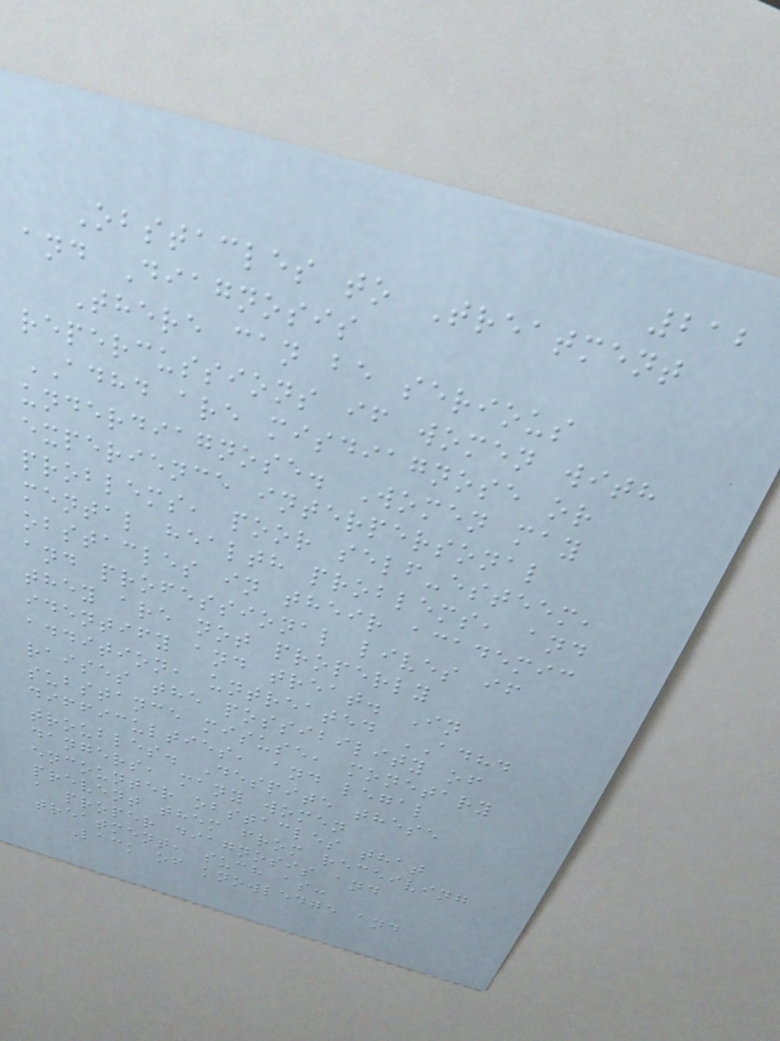212
Obstacles to Treatment
and Diagnosis
There can be serious
repercussions if women with
ADHD are misdiagnose or
underdiagnose. Women may
experience interpersonal
problems, poor self-esteem,
mental health problems, and
obstacles in their academic
and professional lives if
they are not properly
identify and treat. In
addition, untreated ADHD
raises the possibility of
substance misuse, monetary
difficulties, and legal
troubles. Despite these
dangers, many women
encounter obstacles that
prevent them from receiving
a proper diagnosis and
treatment, such as:
Lack of knowledge and
